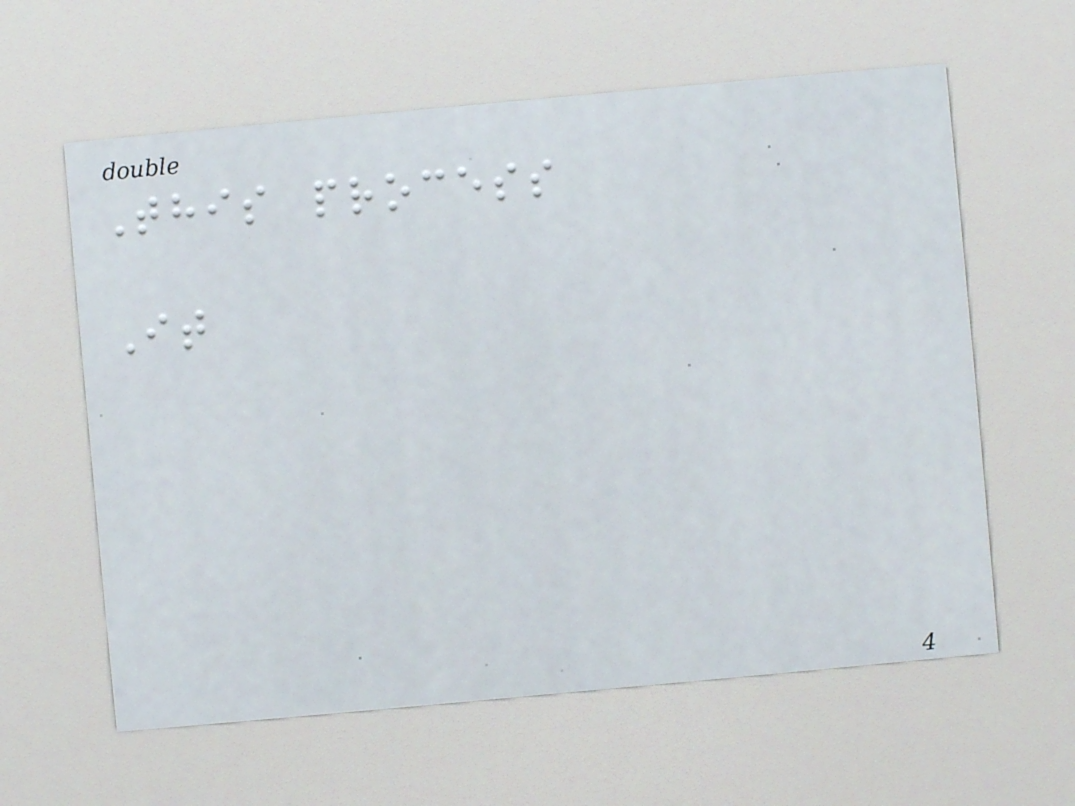This process
It
